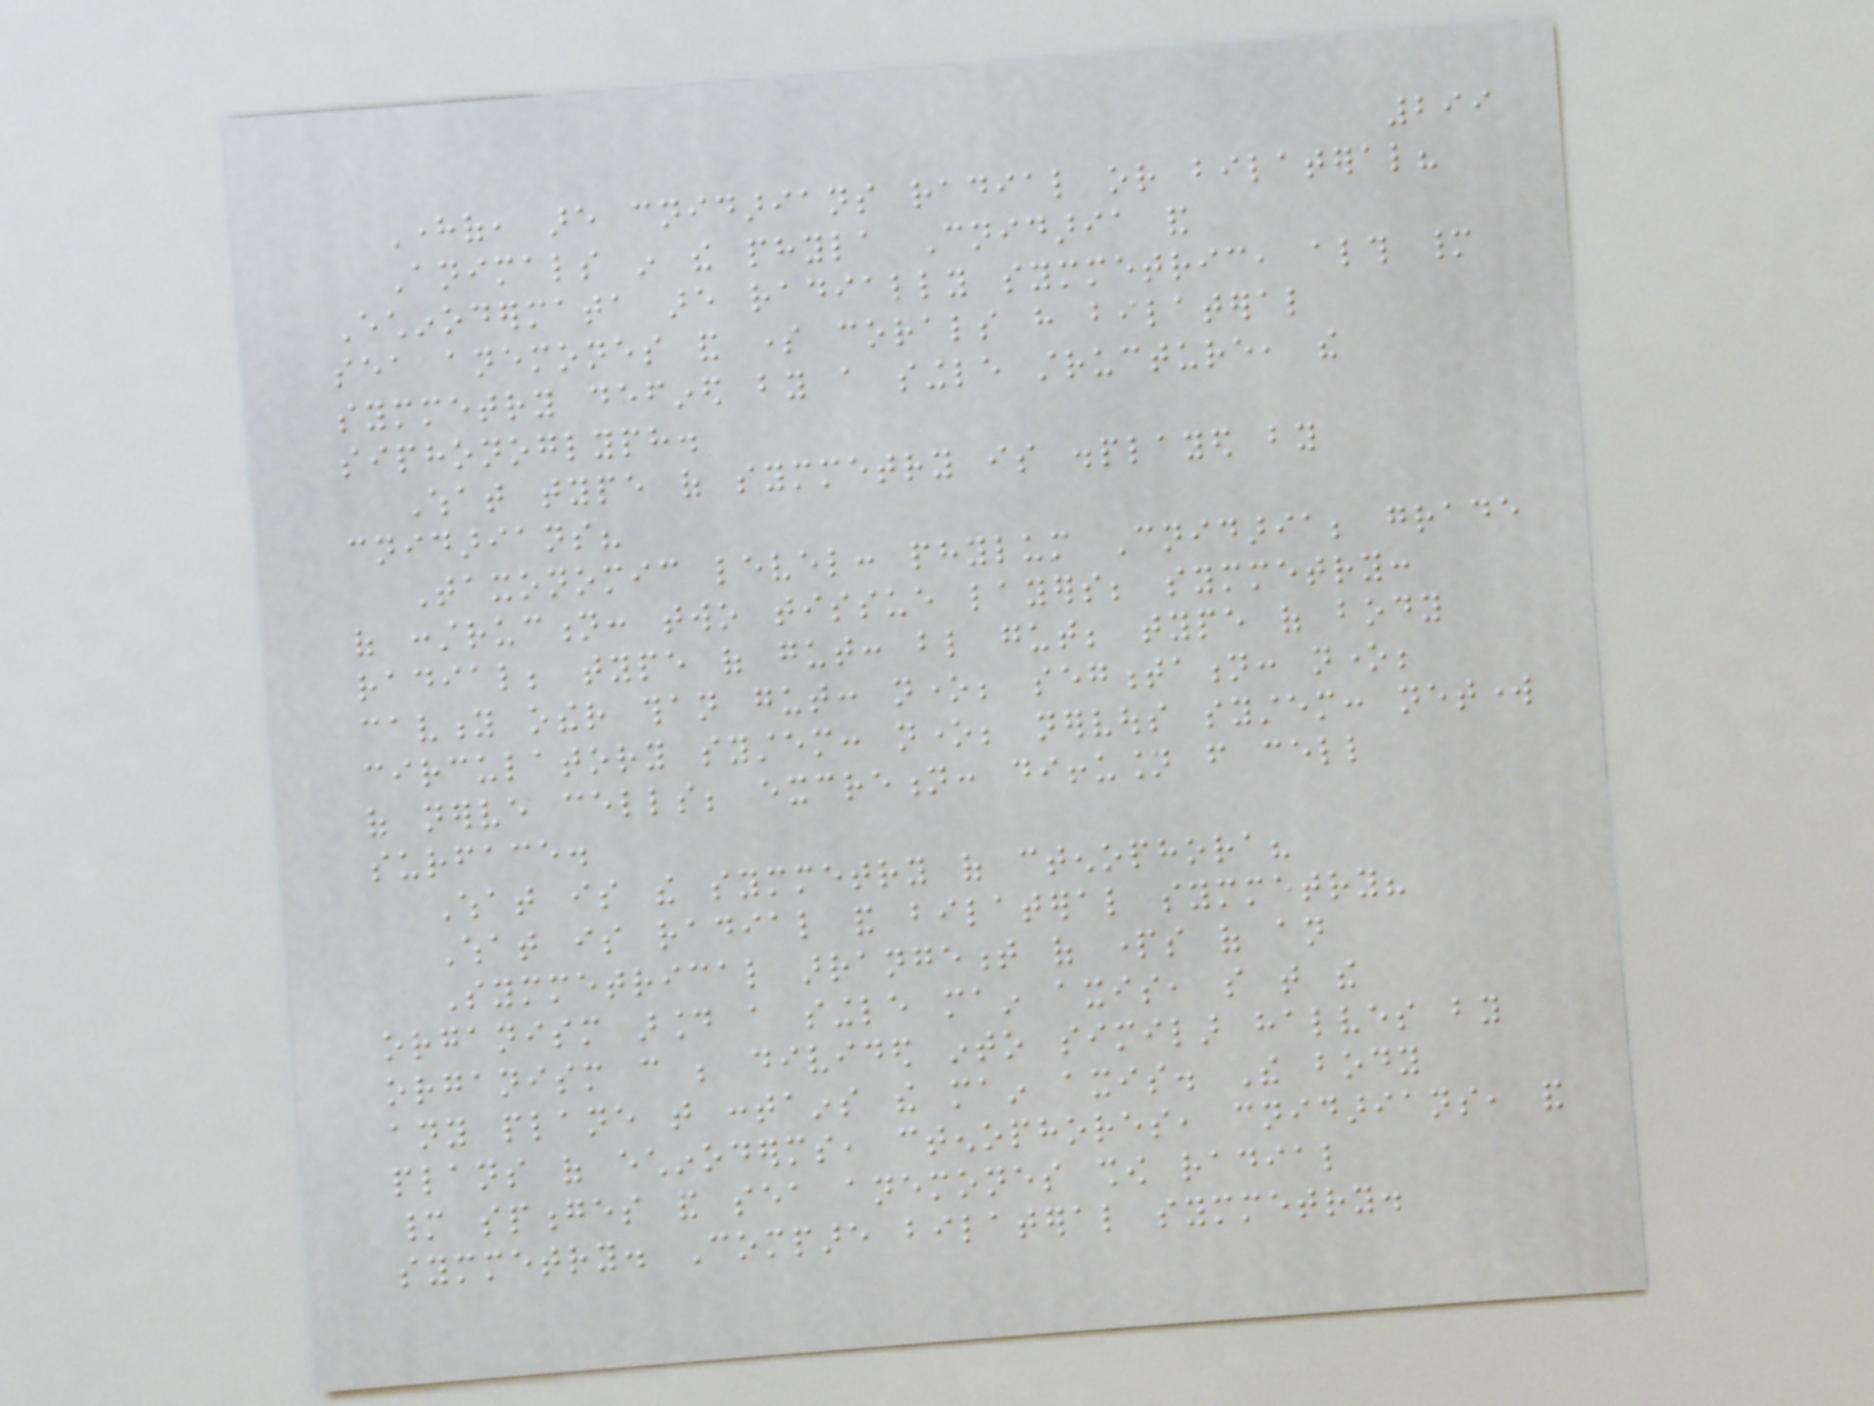299
Hereof, are cnidarians radial or bilateral?
Animals in the phyla Cnidaria and
Echinodermata are radially symmetric, although many
sea anemones and some corals have bilateral
symmetry defined by a single structure, the
siphonoglyph.
What type of symmetry is displayed by
cnidarians?
Taxonomic level: phylum Cnidaria; grade
of construction: two tissue layers; symmetry:
radial; type of gut: blind gut; type of body
cavity other than gut: none; segmentation: none;
circulatory system: none; nervous system: network
of nerve cells; excretion: diffusion from cell
surface.
What is the symmetry of ctenophora?
What is radial and bilateral symmetry?
Symmetrical arrangement of parts of an
organism around a single main axis, so that the
organism can be divided into similar halves by
any plane that contains the main axis. The body
plans of echinoderms, ctenophores, cnidarians, and
many sponges and sea anemones show radial
symmetry. Compare bilateral symmetry.
